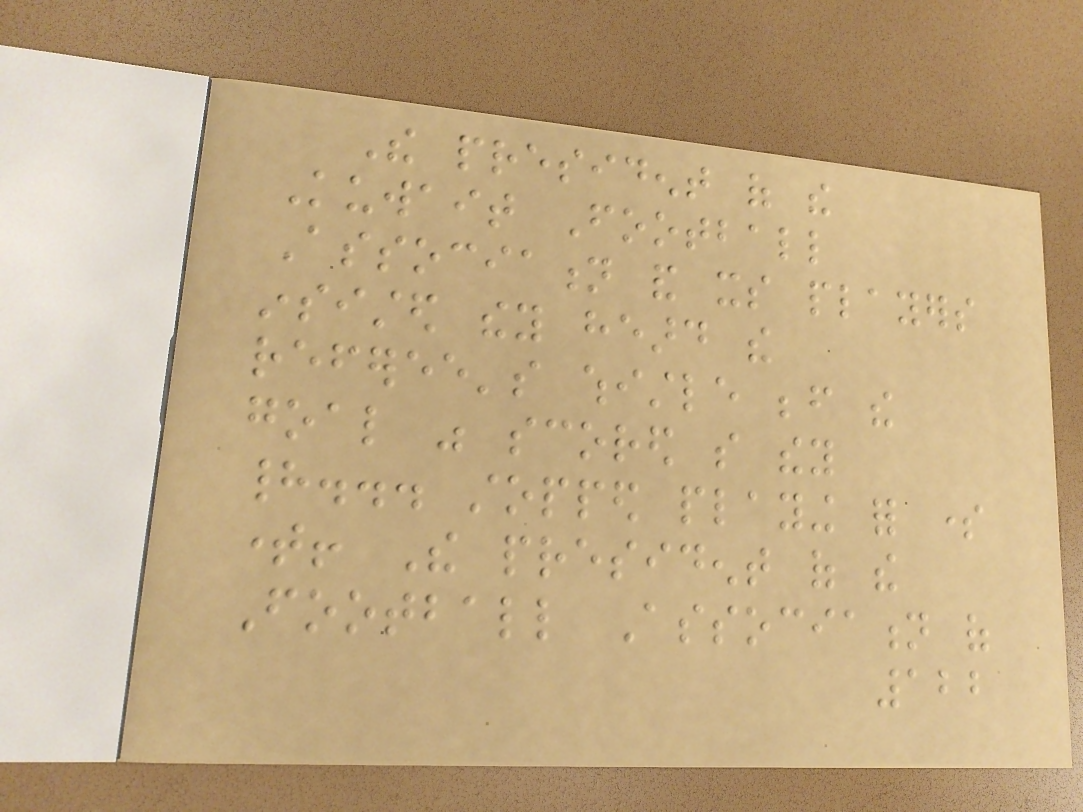The president of the
Kuwait Football
Association and its players
insisted they heard the
referee's whistle before the
goal was scored so they
had... stopped playing for some
time! The president of the
Football Association of
122
